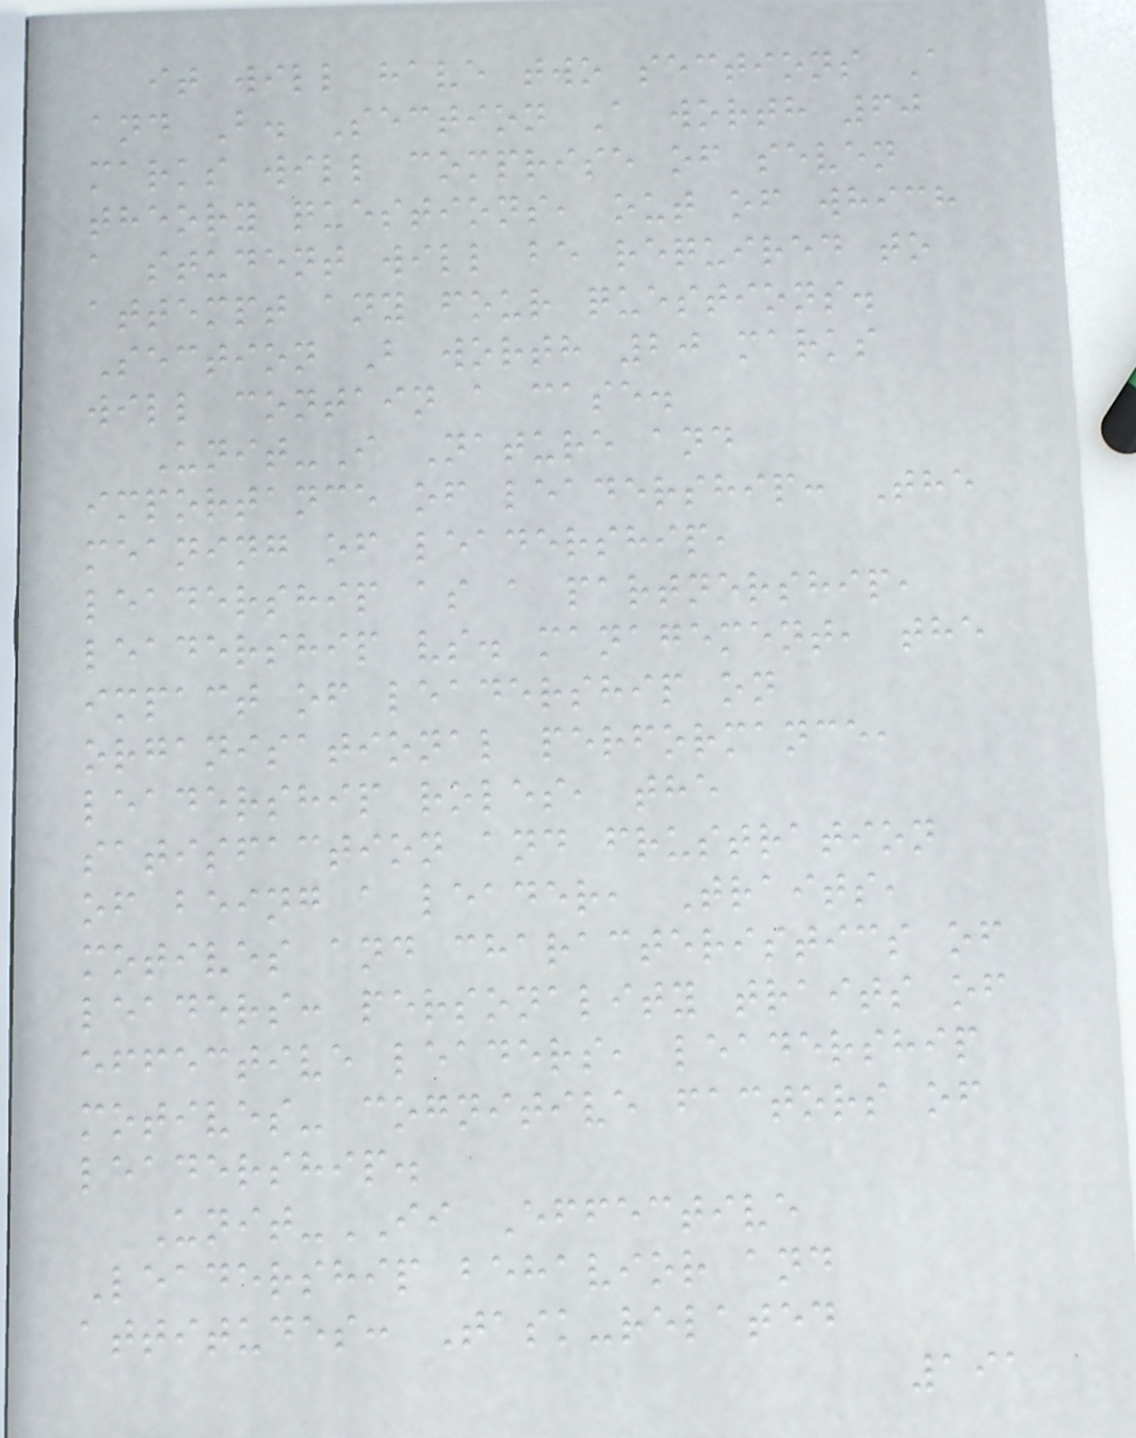it will have two sections A
and B. Section A worth 60
marks will comprise of seven
theory questions, out of which
a student will be required to
attempt any four questions.
Section B worth 20 marks
will contain a case.
Unit-I Nature and
importance of leadership: The
meaning of leadership,
leadership as a partnership,
leadership vs. management, the
impact of leadership on
organisational performance,
leadership roles, the
satisfaction and frustration
of being a leader, Traits,
motives and characteristics of
leaders: personality traits of
effective leaders, leadership
motives- cognitive factors of
leadership.
Unit-II Effective
Leadership behavior and
attitudes: Task-related
191
